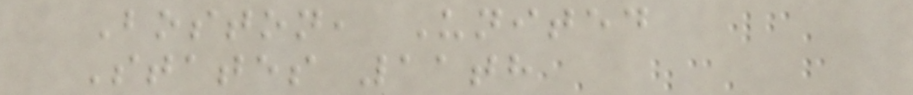Boston, United
States 11th
